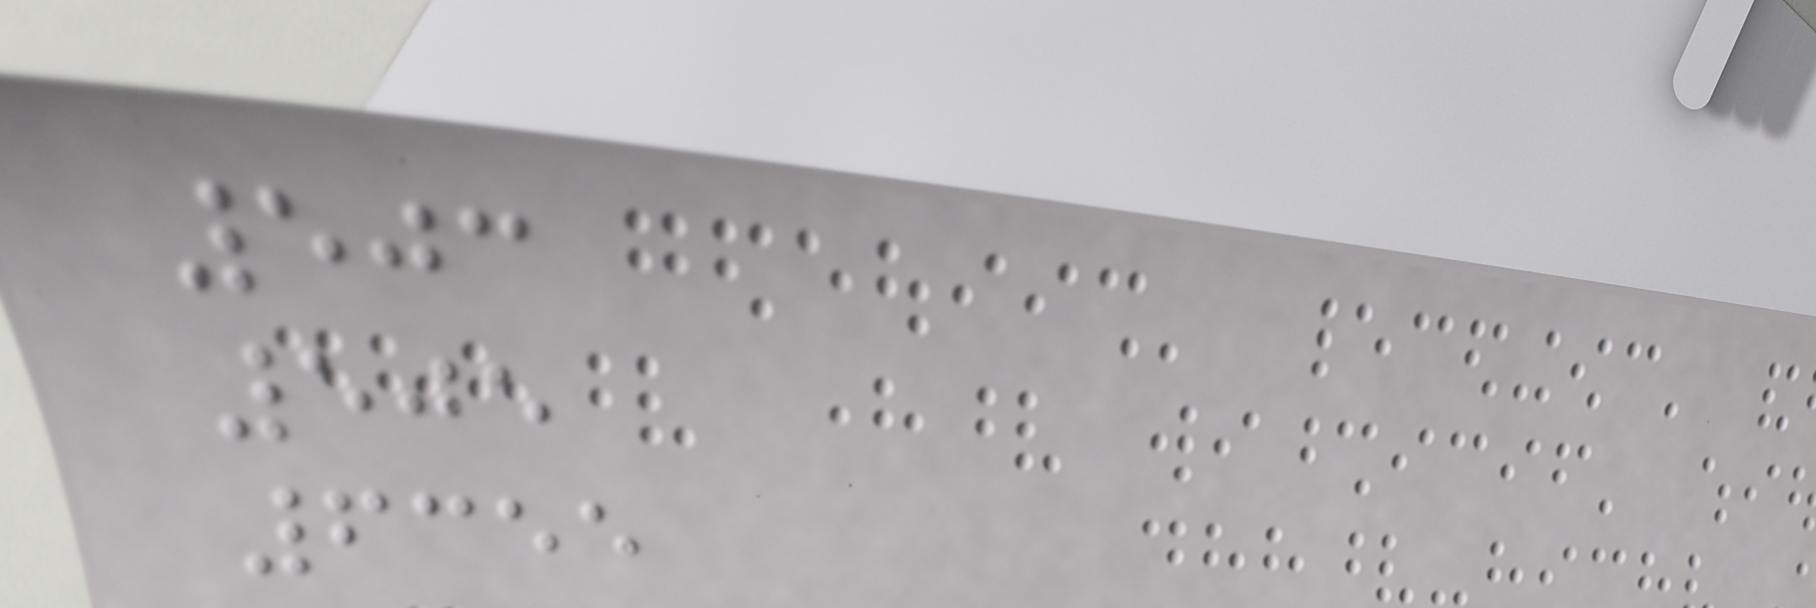503
505
6355
